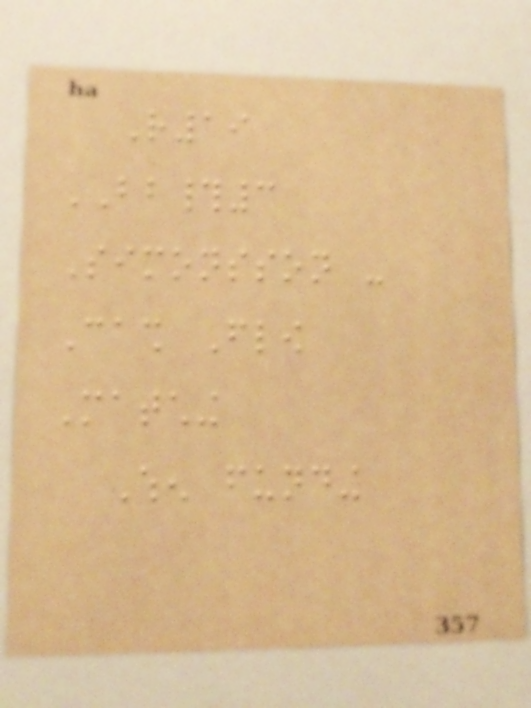R19
BB#3
Simonsson -
Cash Flow
Matching
When funding
